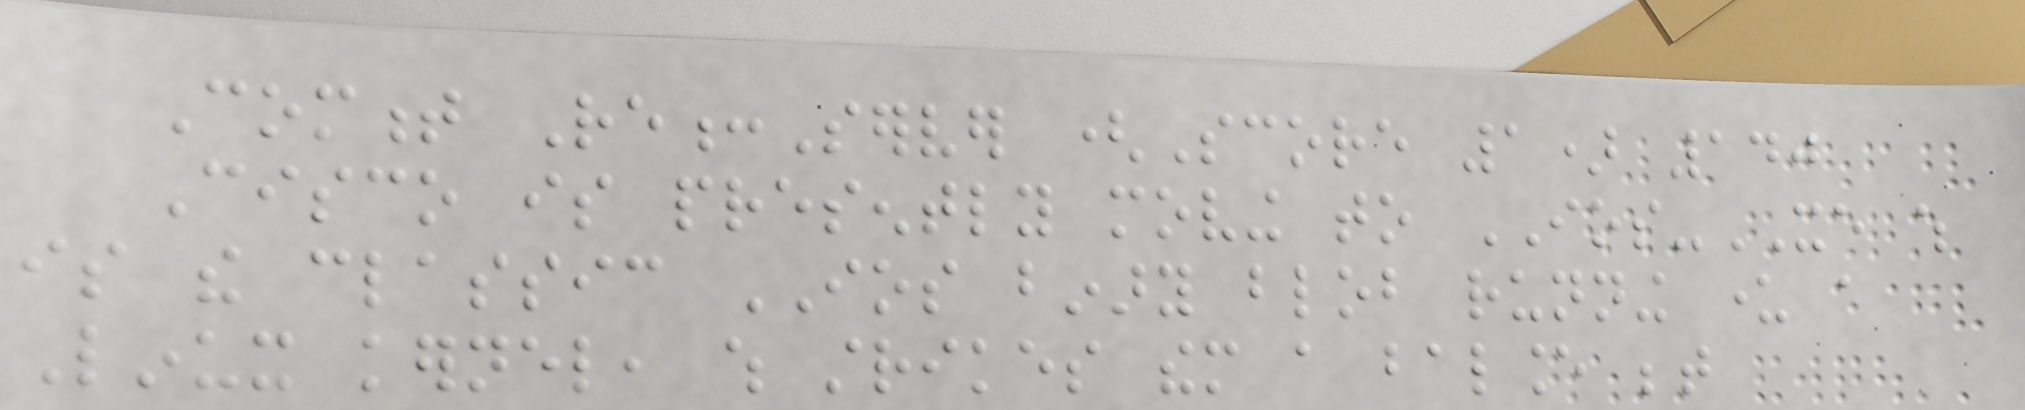Comment Re:Server (Score 1) 140
Cisco is presently moving to IOS-XE which
is the classic IOS binary blob running under a
Linux kernel, which strikes them a balance between
